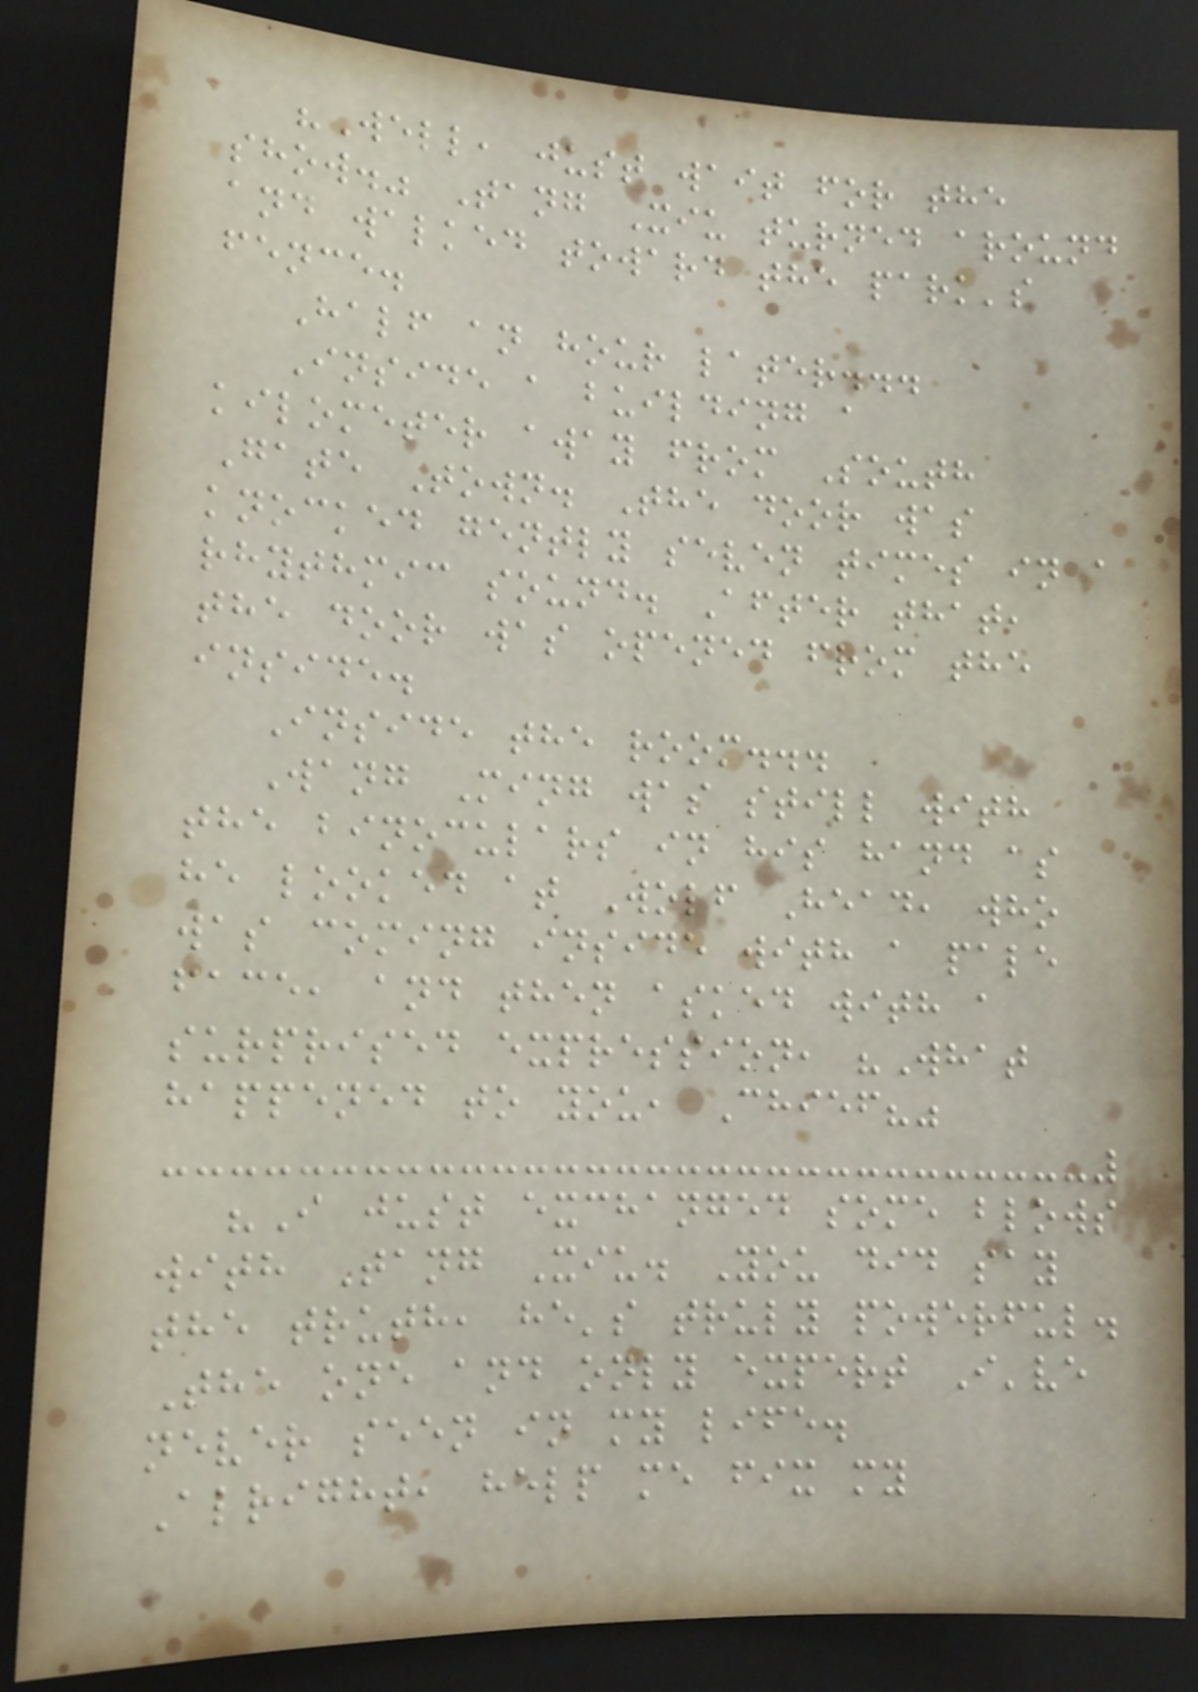"Well, just wait for the
show." Tang Xiu turned around
and walked toward the park's
fence.
Half an hour later...
Inside a building a
kilometer away from South
Gate Town. The door was
knocked gently seven times in a
rhythmic sound. After that,
the door was opened from the
inside.
Inside the room...
Wang Ming was still with
the binoculars in his hand as
he looked at Wolf Head, who
was coming inside with a pale
face, and then asked with a
surprised expression, "What
happened to you, Chief?"
"I just exchanged some blows
with Tang Xiu. You did say
the truth, he's truly powerful.
The one and only expert I've
never seen in my life.
Alright, help me fix my
